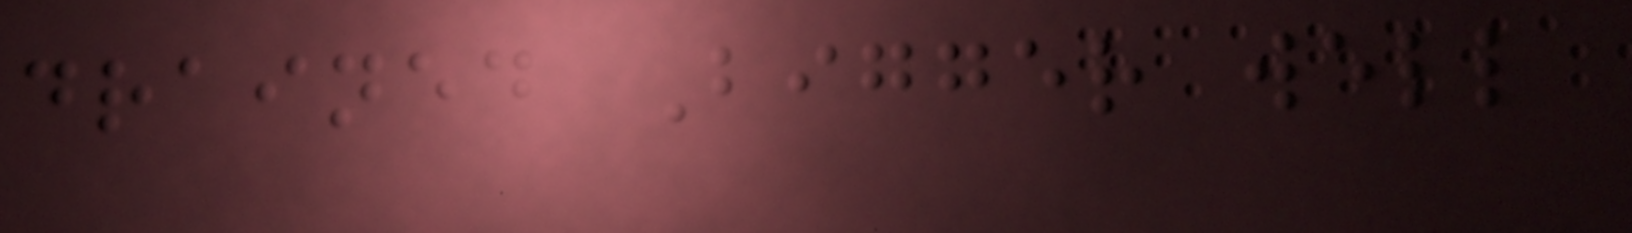drained Bigger well
